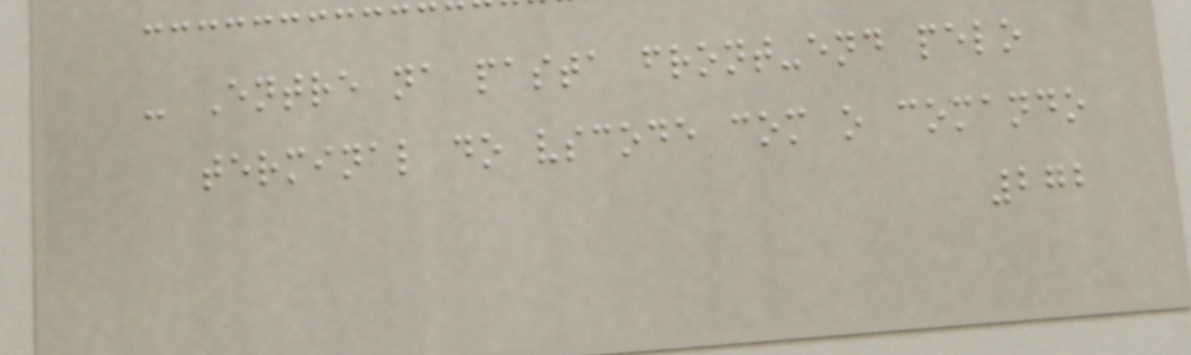- Entre na pasta front-end pelo
terminal do vscode com o comando
272
